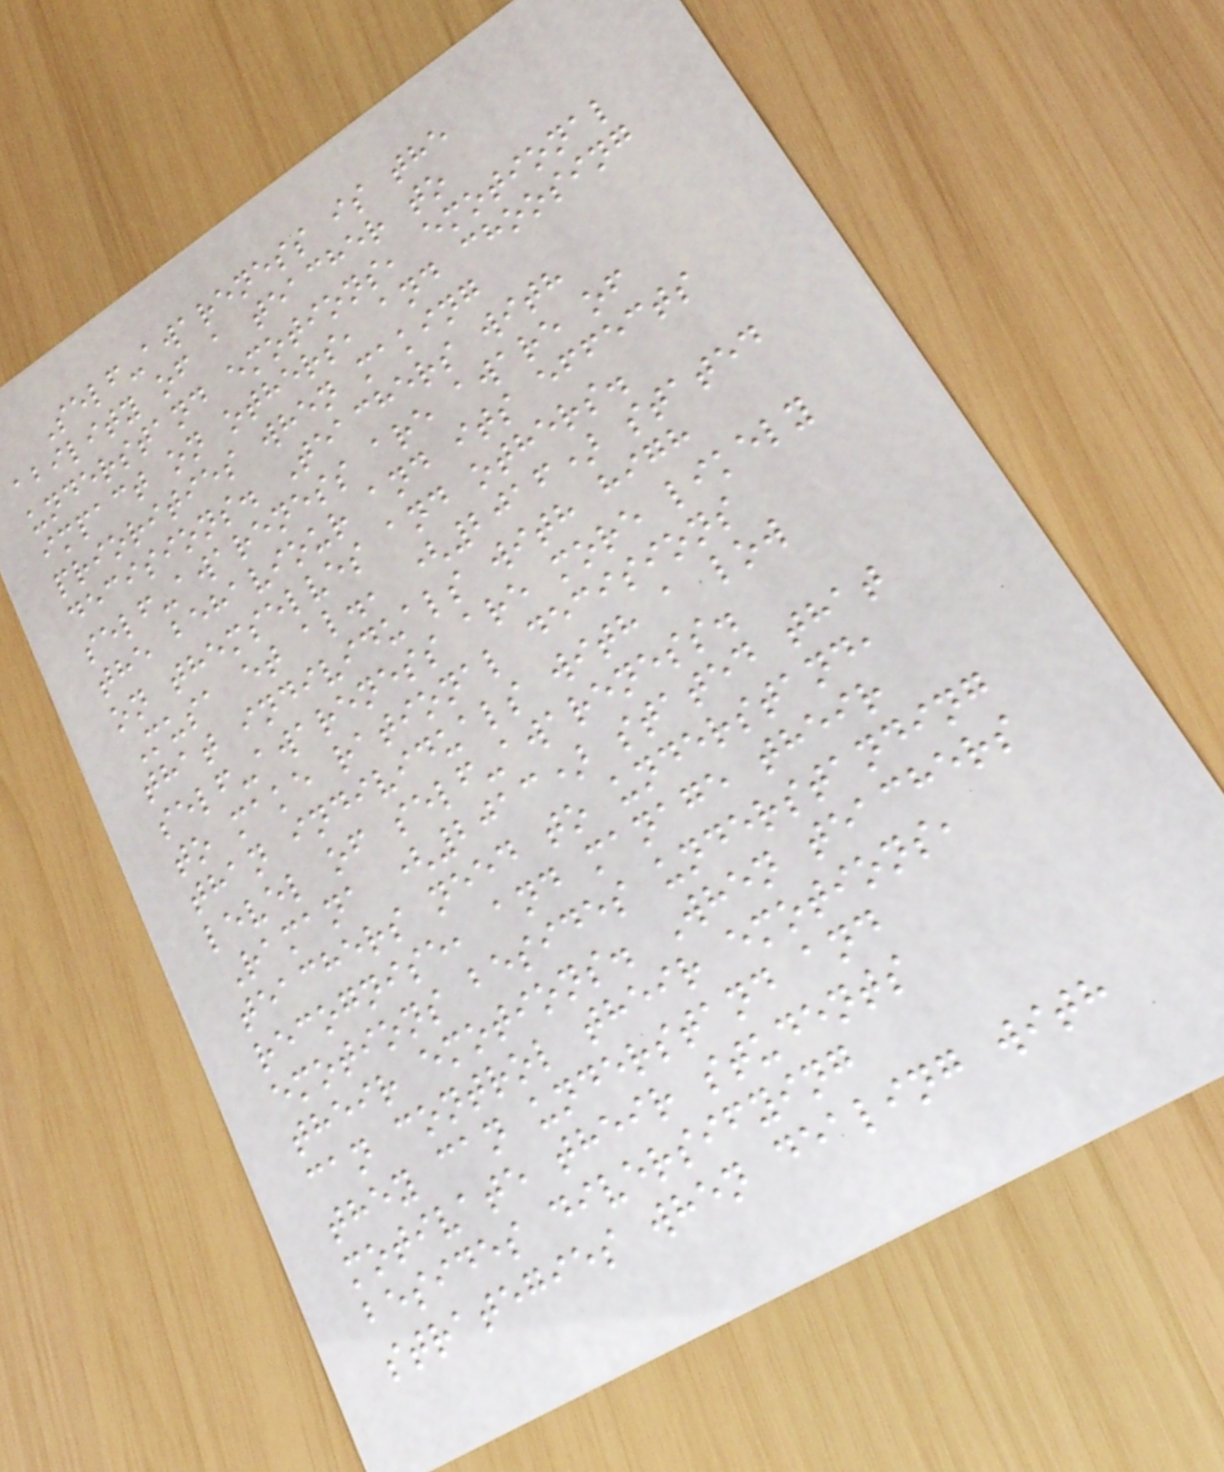Self-awareness is the
ability of a teacher to
understand emotions, emotional
impact on others, and choosing
priorities when making
decisions. Teachers with
self-awareness are aware of
the behaviour and its effects
on themselves and others.
Musa et al., (2016) stated
that individuals with high
self-awareness are more likely
to make rational decisions
than individuals with a low
level of self-awareness.
Ramana (2013) stated that
teachers need to understand,
recognise, and manage their
emotions besides understanding
their emotions. When teachers
can control their emotions,
they can understand and
motivate their students
besides diversifying
strategies when dealing with
